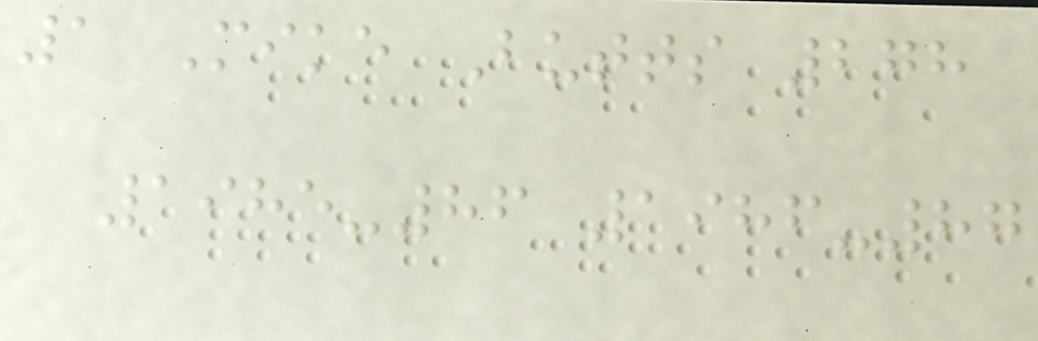1 Mike Butts 278
1985-86 1986-87
